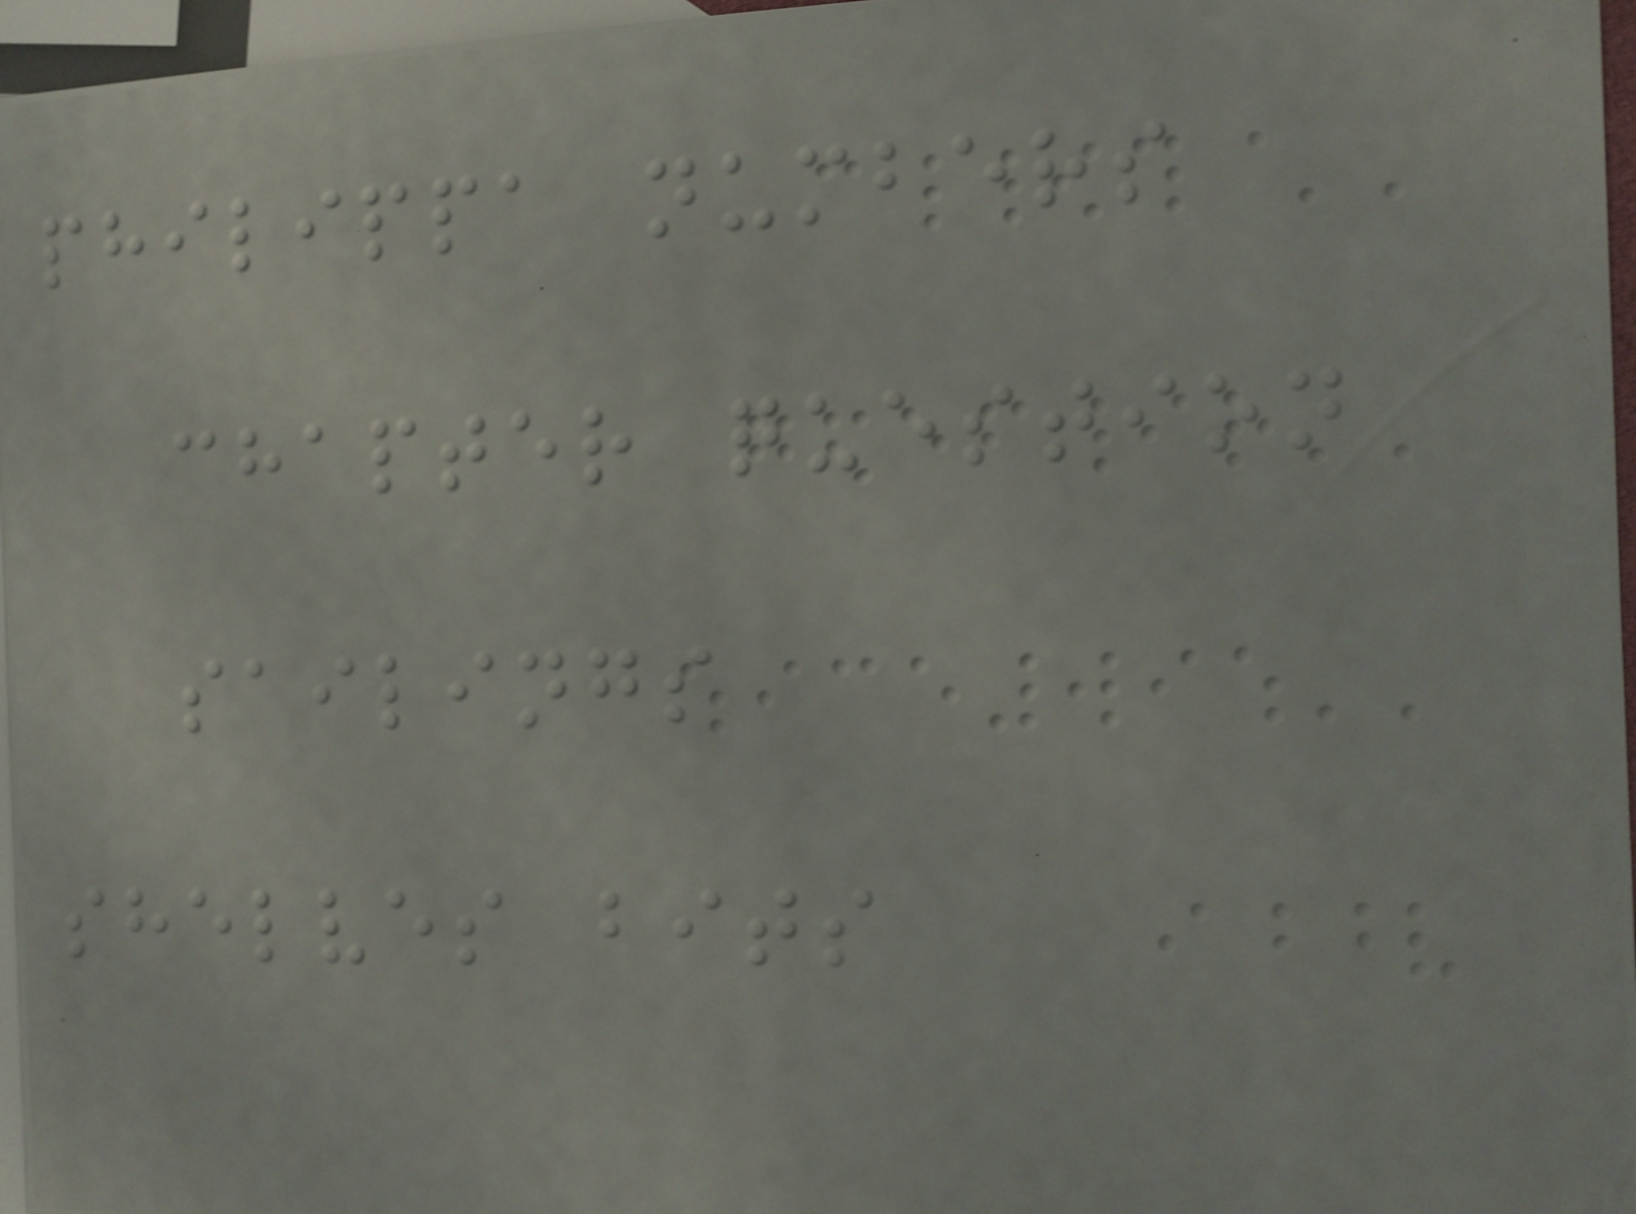philippa numbers
chapter question
sailings
shelves bits
